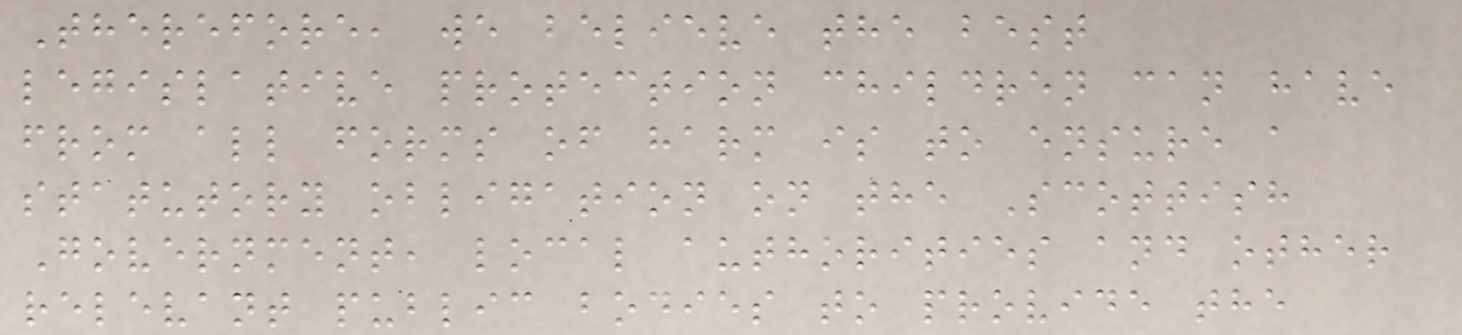Therefore, we believe the best
legislative protection children can have
from all forms of harm is to ensure a
statutory obligation on the Scottish
Government, local authorities and other
relevant public bodies to provide the
